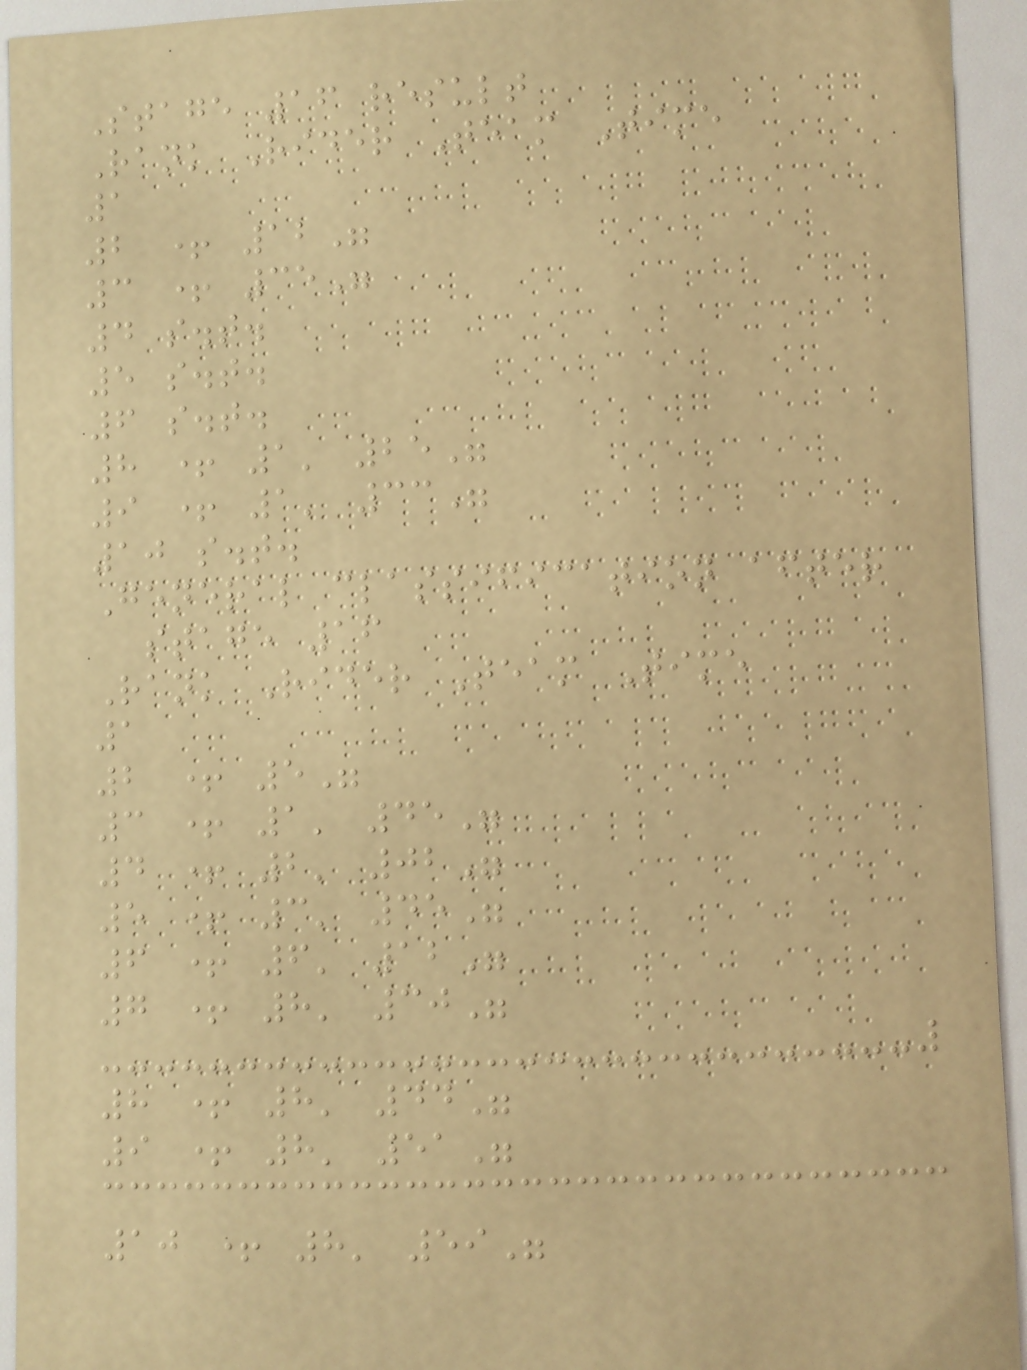Stage 16 result
Rank Rider Team Time
1
2 + 12"
3 + 35"
4 s.t.
5 s.t.
6 s.t.
8 + 1' 25"
9 + 1' 33"
10 s.t.
General classification after
stage 16
Rank Rider Team Time
1
2 + 5"
3 + 1' 45"
4 + 2' 02"
5 + 3' 45"
6 + 6' 12"
7 + 8' 30"
8 + 8' 44"
9 + 8' 51"
10 + 8' 59"
